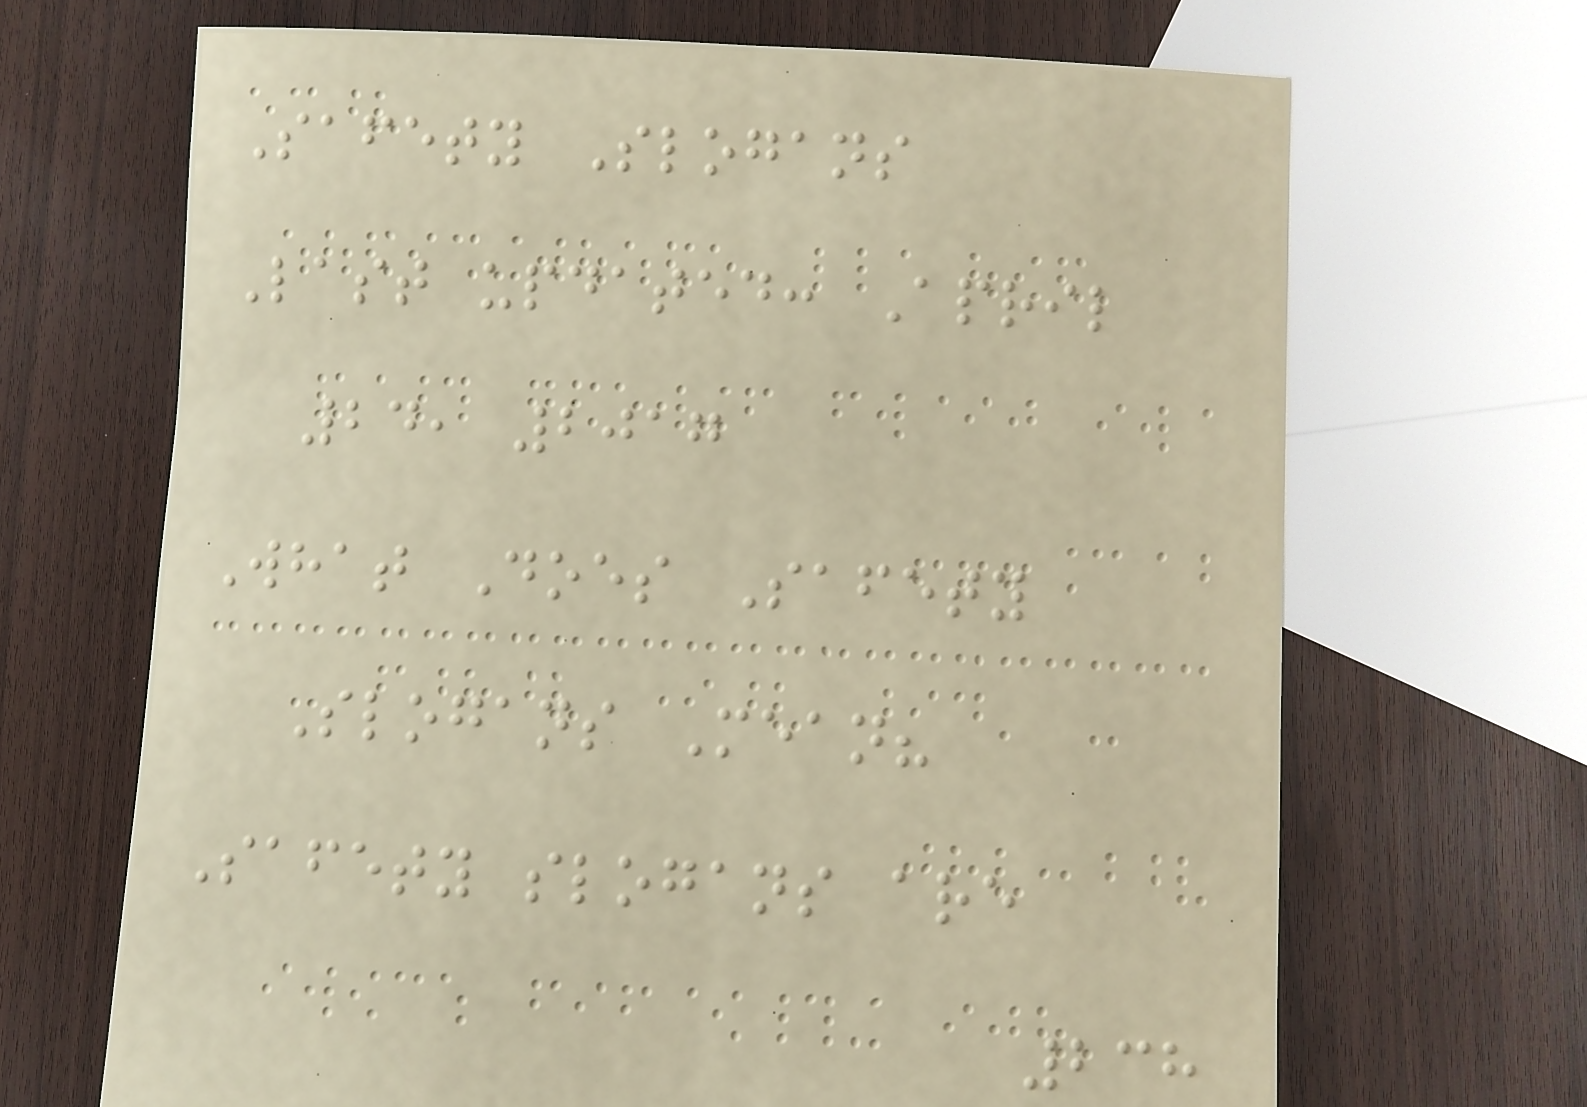Safety Slogans
Last updated: April
24, 2017
What Does Safety
Slogans Mean?
Safety slogans are
238
